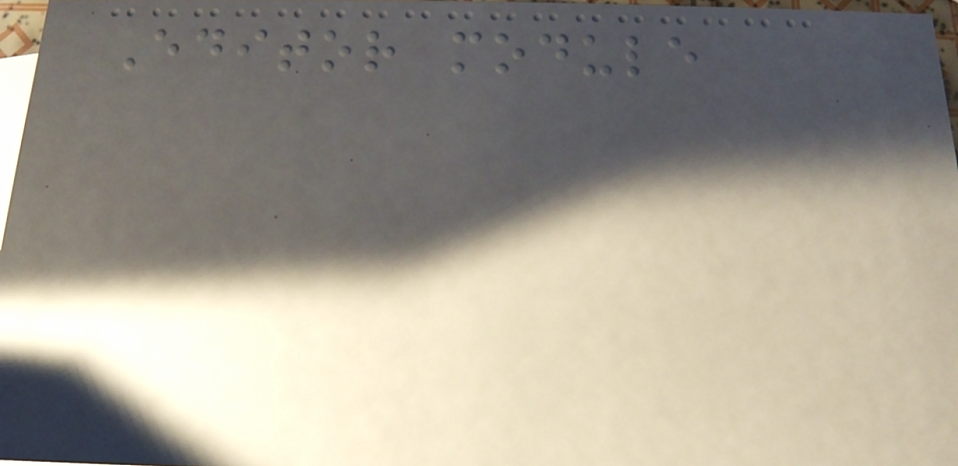Editor module
